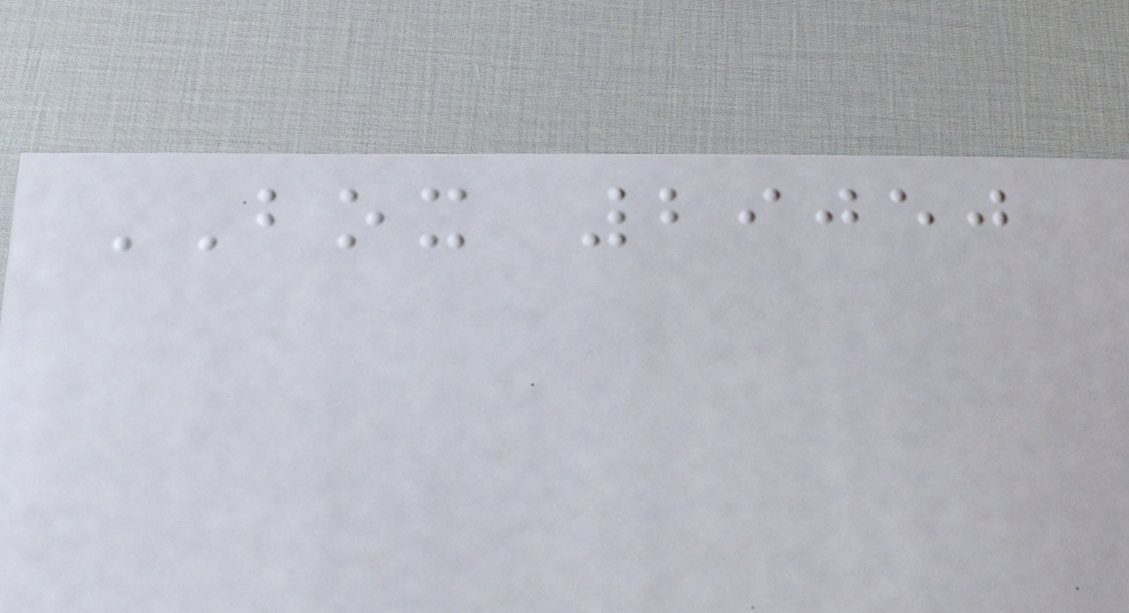BOX 29050
